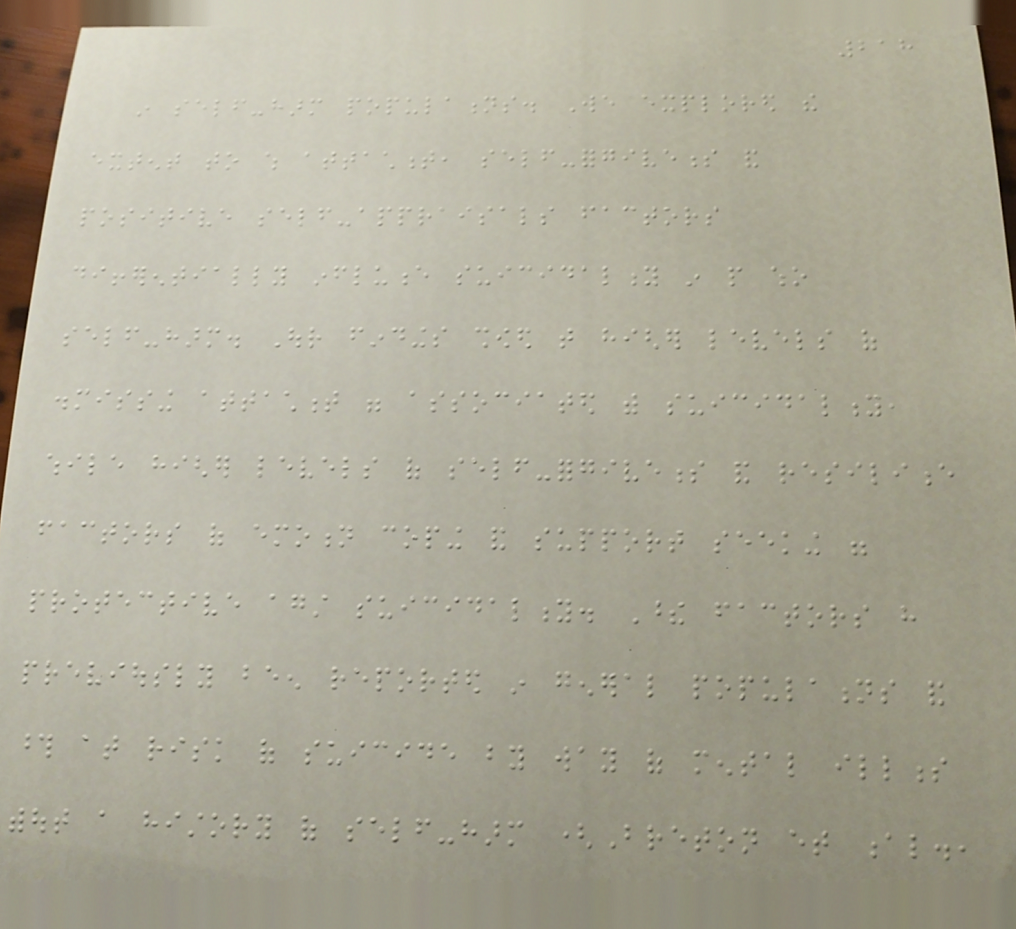218
in self-harm populations. We explored the
extent to which attachment, self-forgiveness and
positive self-appraisals factors
differentially influence suicidality in people who
self-harm. Our findings showed that higher levels of
dismissing attachment were associated with suicidality,
while higher levels of self-forgiveness and resilience
factors of emotion coping and support seeking were
protective against suicidality. These factors have
previously been reported in general populations and
those at risk of suicide by way of mental illness
without a history of self-harm (Breton et al.,
